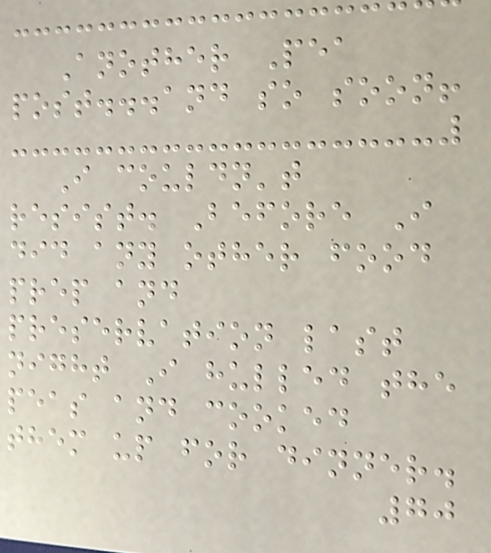Another Pea
post...and so soon!
I couldn't
resist. Before I
did any other food
prep and
preservation last
night I hulled the
peas and cooked
them up for dinner.
70
